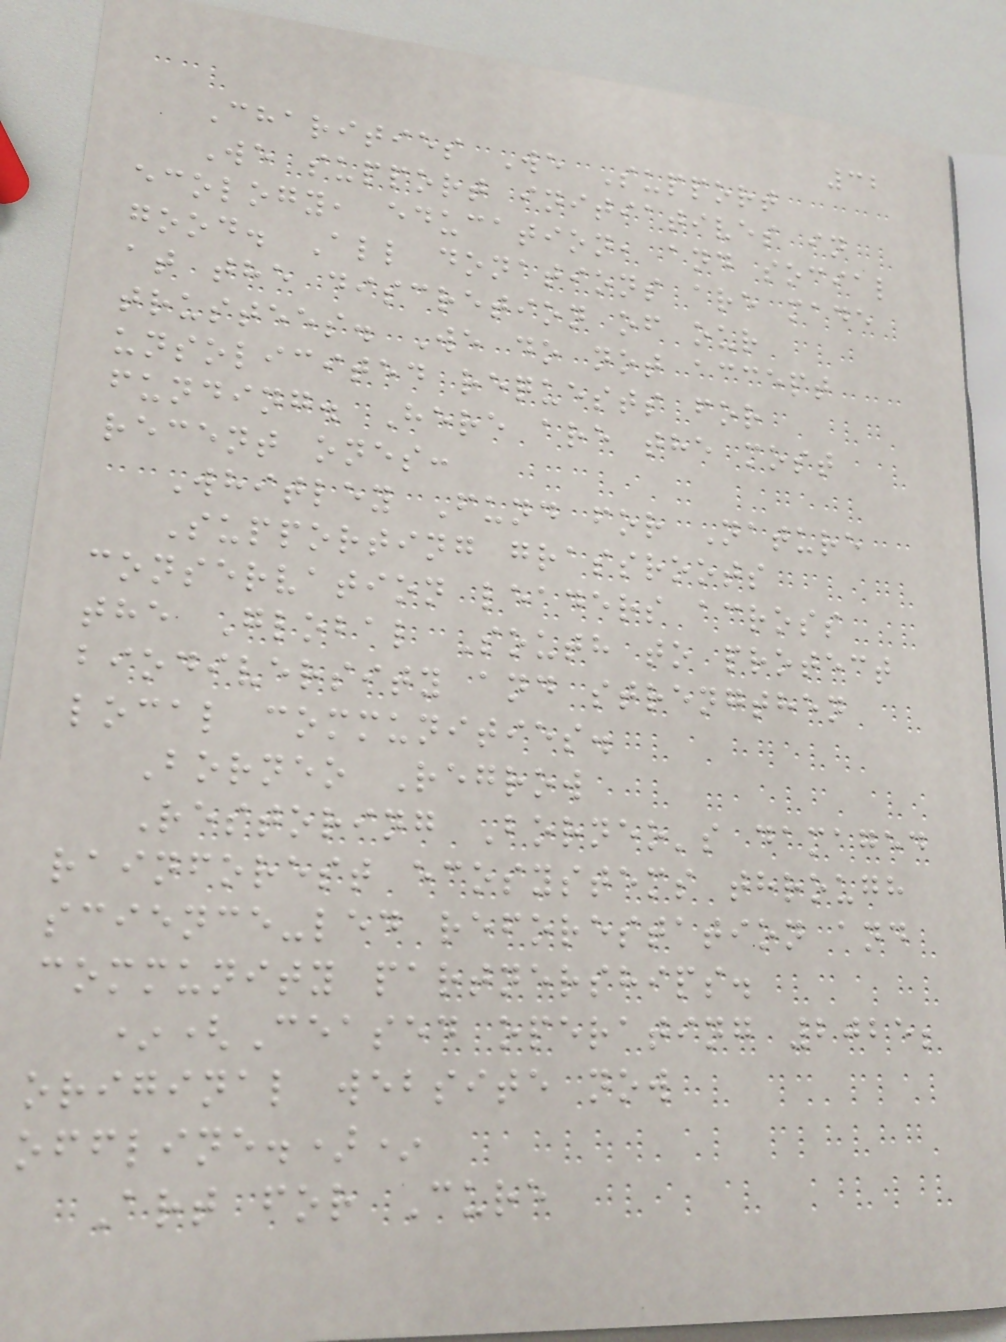32
Charities We Support
We support initiatives in
ecology, education, and social
good. All donations are made
at the discretion of our
trustees. We do not accept
unsolicited requests for
funding. Here are the most
recent ones:
Whitley Fund for Nature
Supporting grassroots
conservation leaders across
the Global South to protect
biodiversity and strengthen
local communities.
Borneo Regrow
Restoring Borneo's damaged
rainforest ecosystems through
science-led reforestation and
community partnerships.
*(Ceased operating 2025;
original website now
offline.)*
Art for Cure
